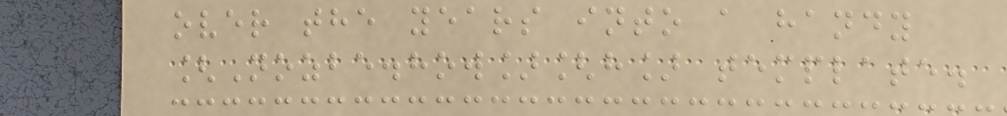over the years into a handy
[Nozbe.how][h] template.
